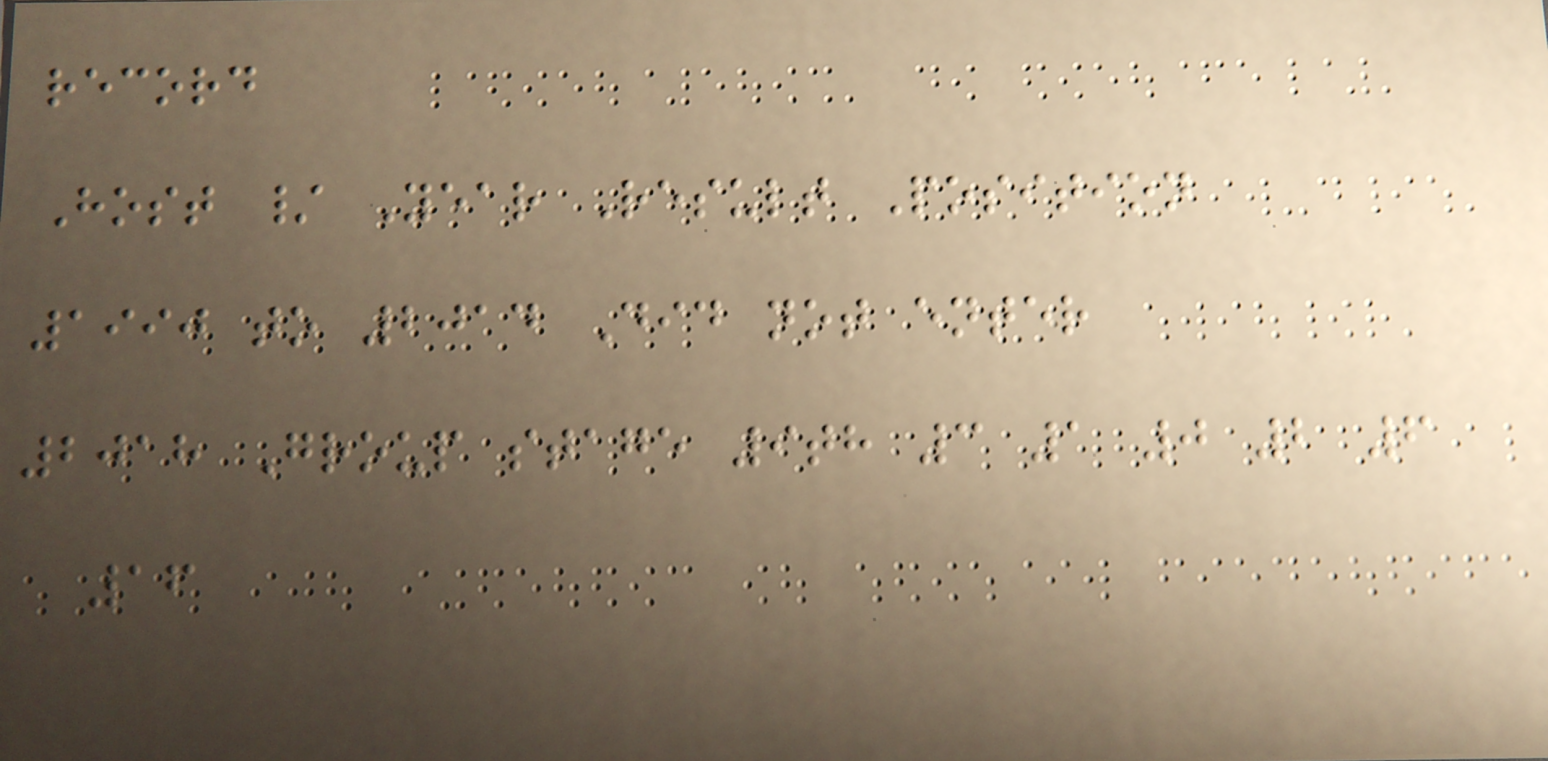record
Host / Year Result Position
1990 to 2014 Did not enter
2018 Group stage 9th 3 1 0 2 6
16
